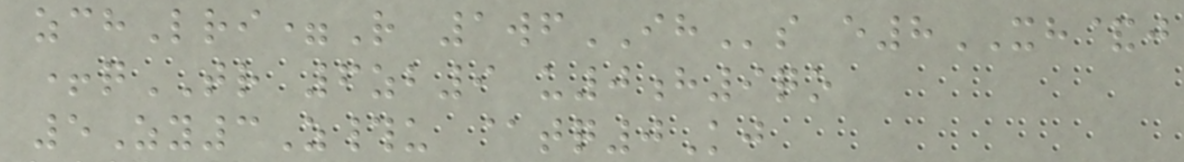zchLri=R 1wfIHs e8XH&j
+qTR 6zb9 u0h9qo
5Zy3Z#u @tq0Kj
